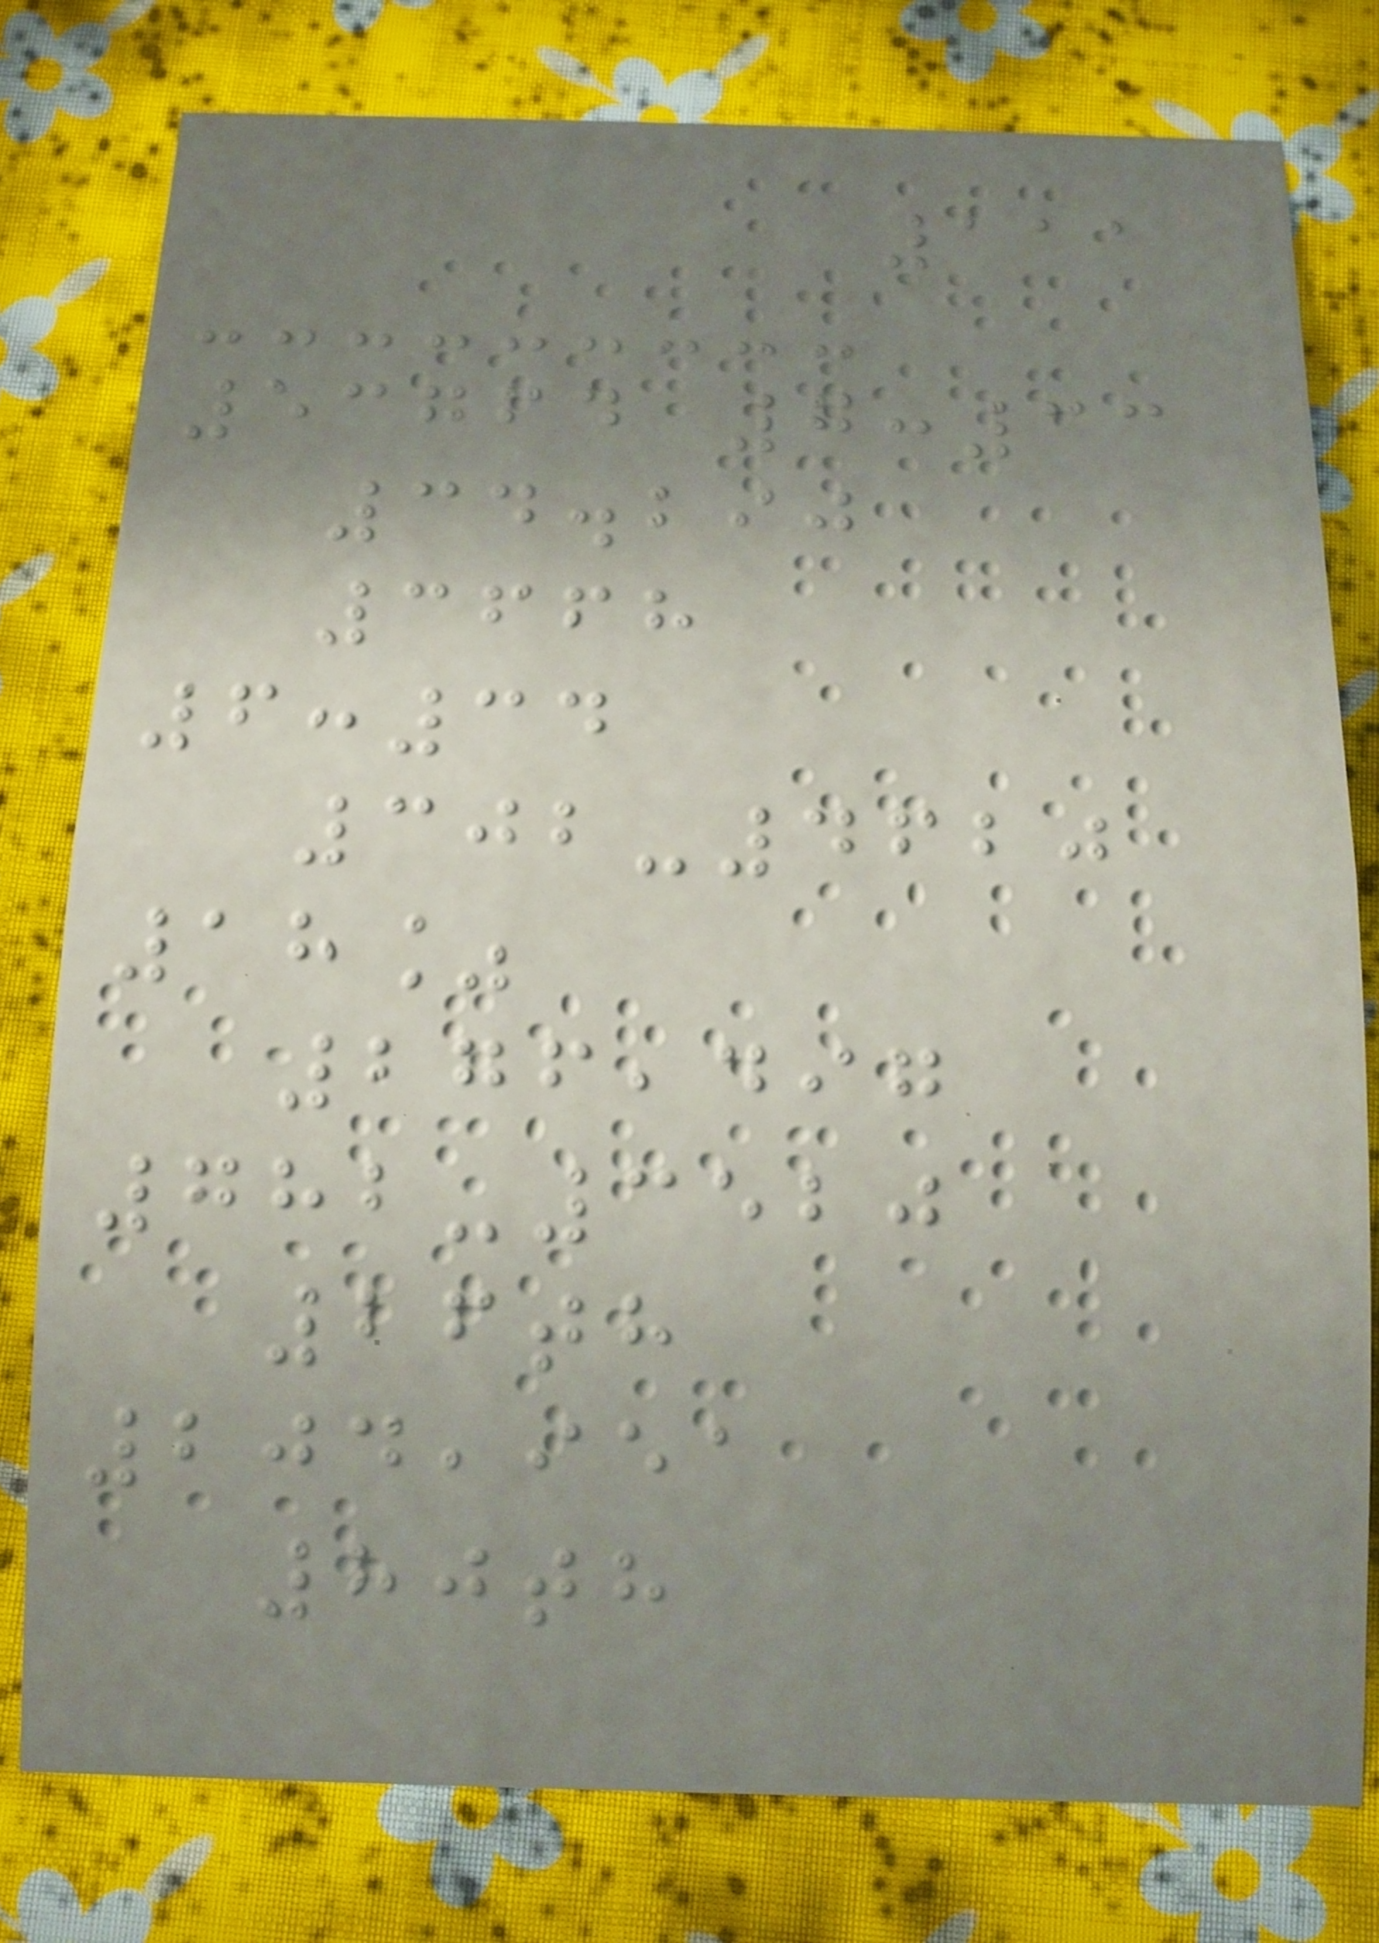111
53764 7:33
34.290
3668
6:34
302-4620
18%
276,497
782-3520
26th
204,951
80th
